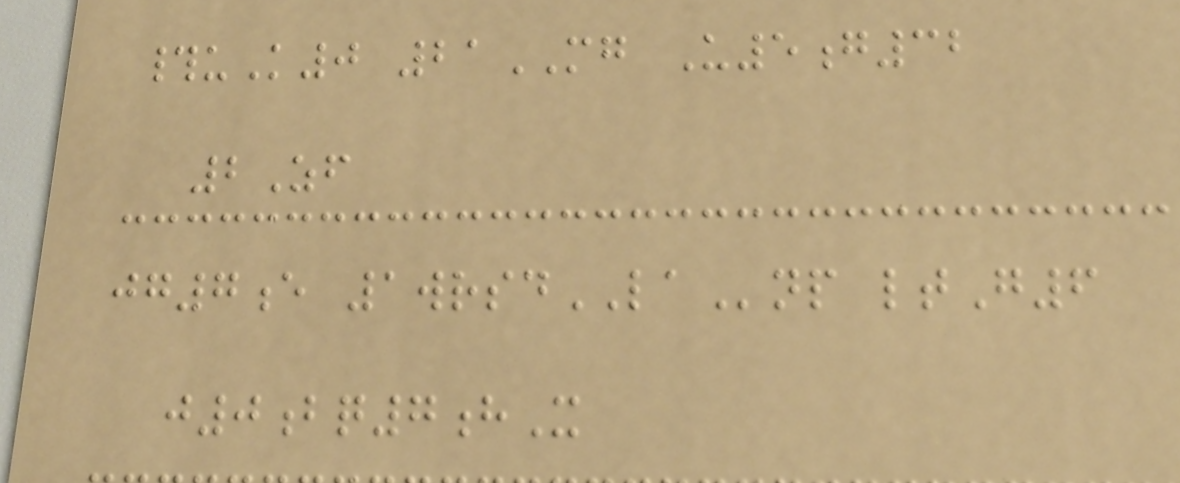#uK0 21MG U5g32
2Zf
jg7e 1wrsdLAnp ltG6
j0bq7hX
